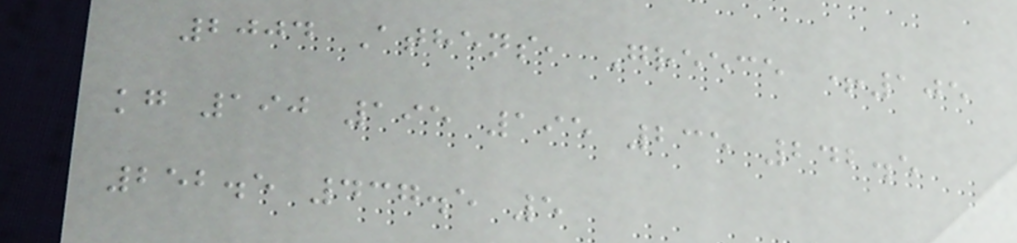2004 Athens, Greece +105
kg 190 195 195 235 242.5
252.5 437.5 5
